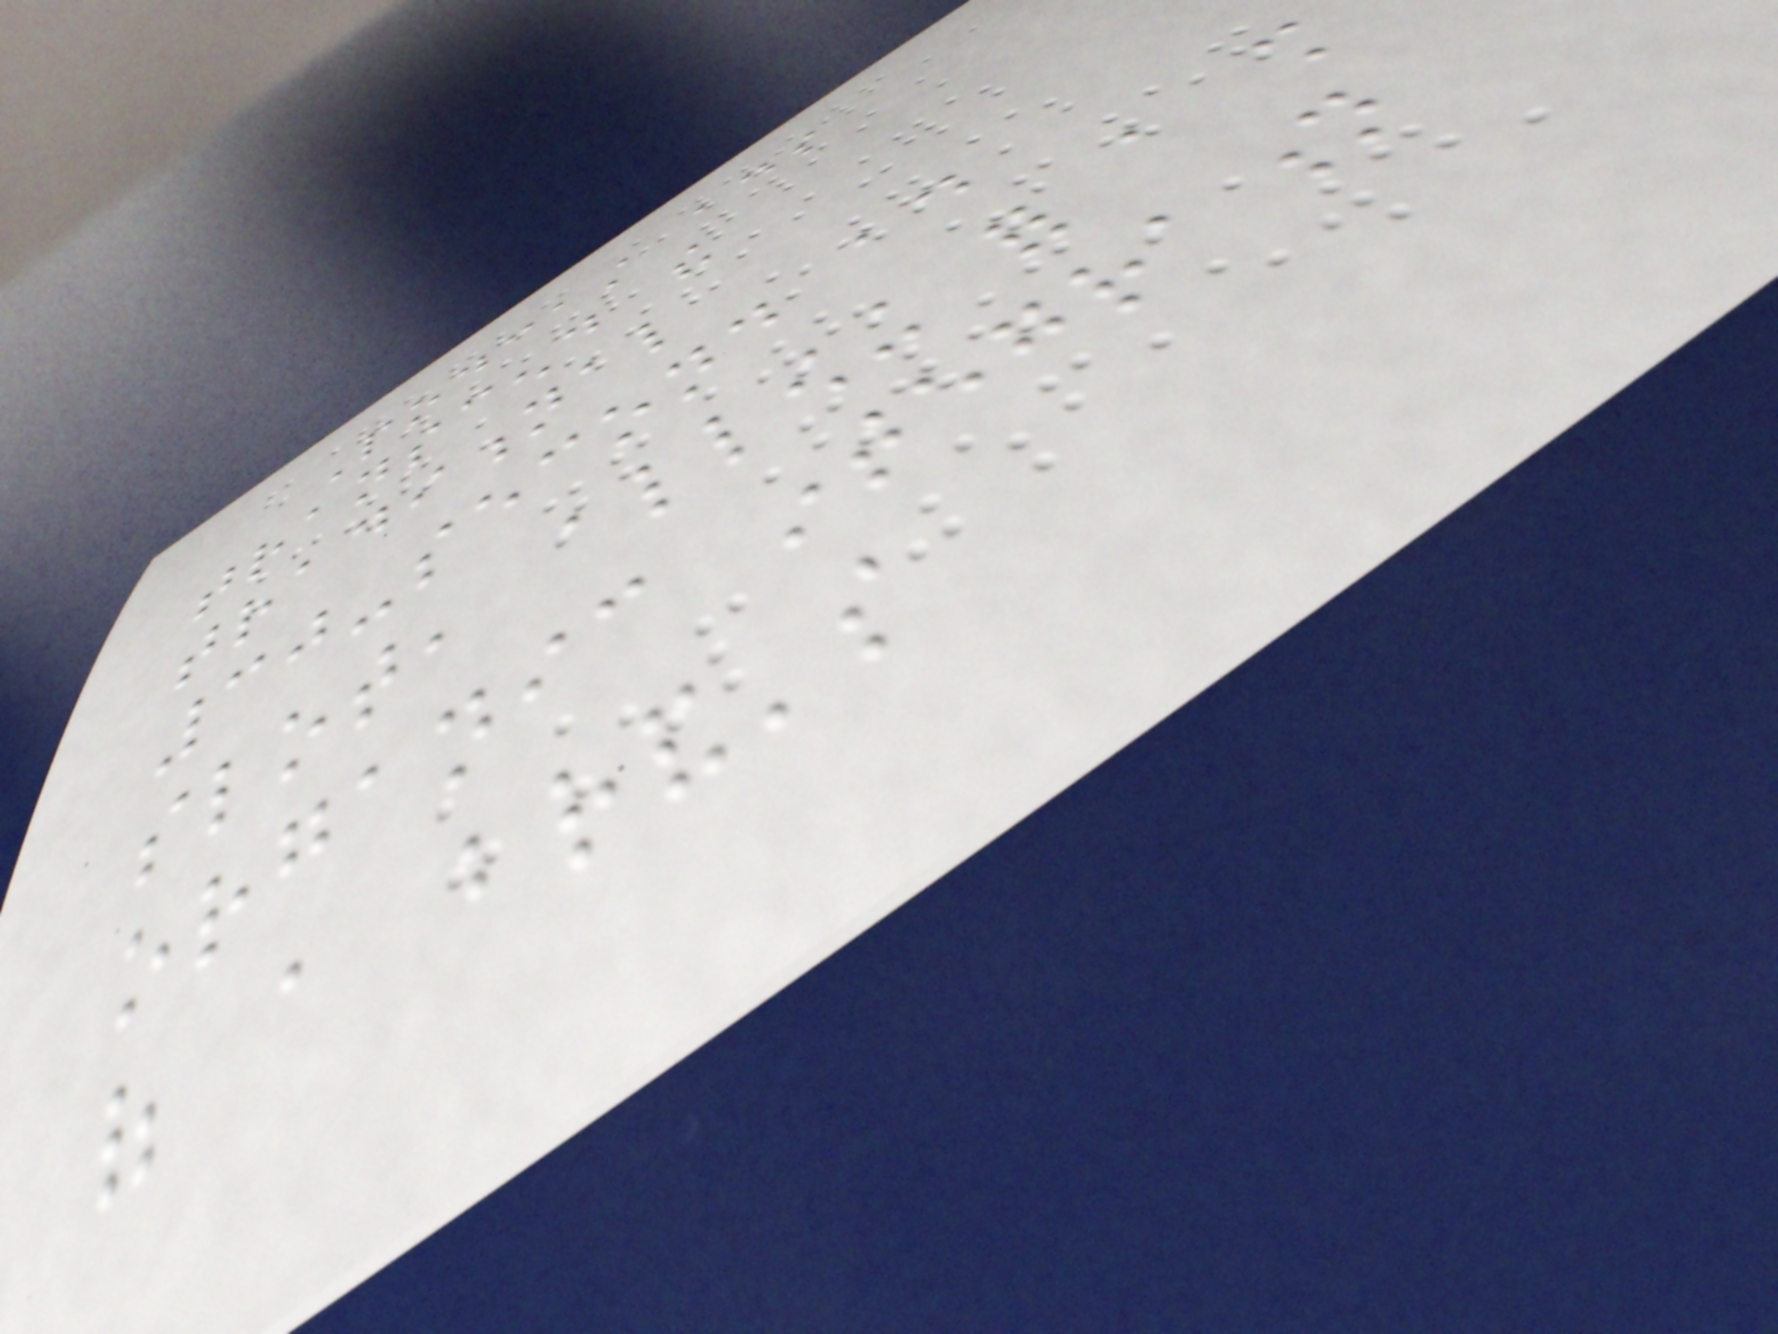Podcast ads
transcend the
traditional
30-second ad
slot, allowing for a more
organic integration
of a brand's
